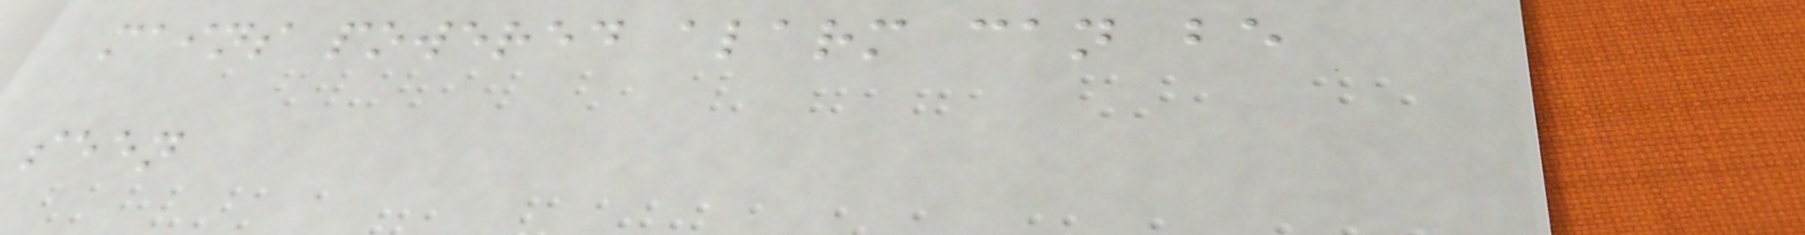mains powered alarm can be
seen
